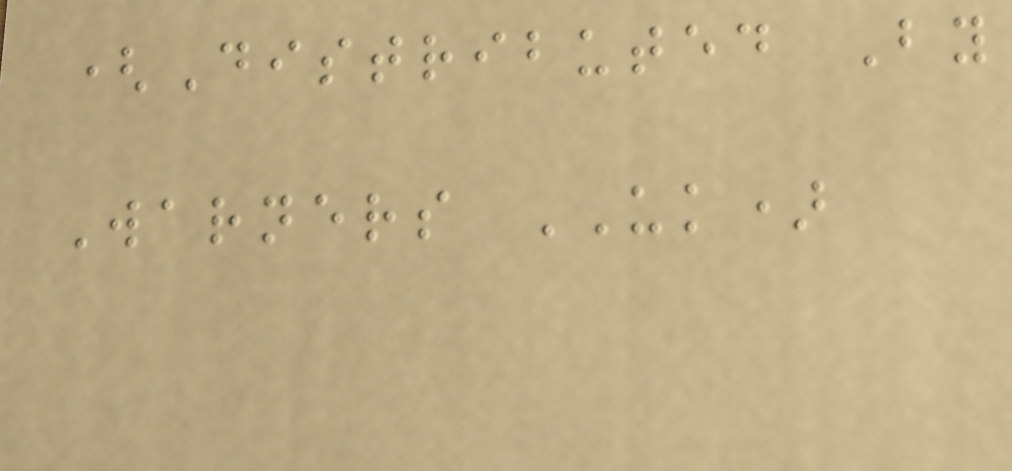(Distributed By
Warners UK)
